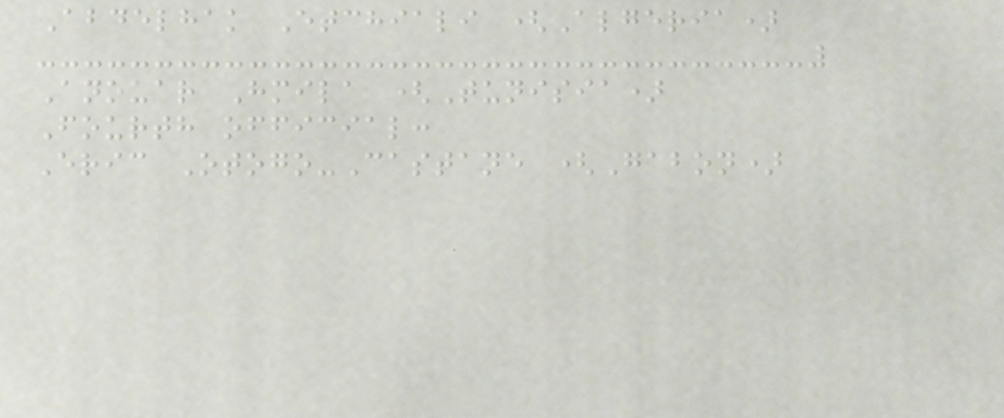Abdelhak Etchiali (Algeria)
Anouar Hmila (Tunisia)
Fourth official:
Eric Otogo-Castane (Gabon)
